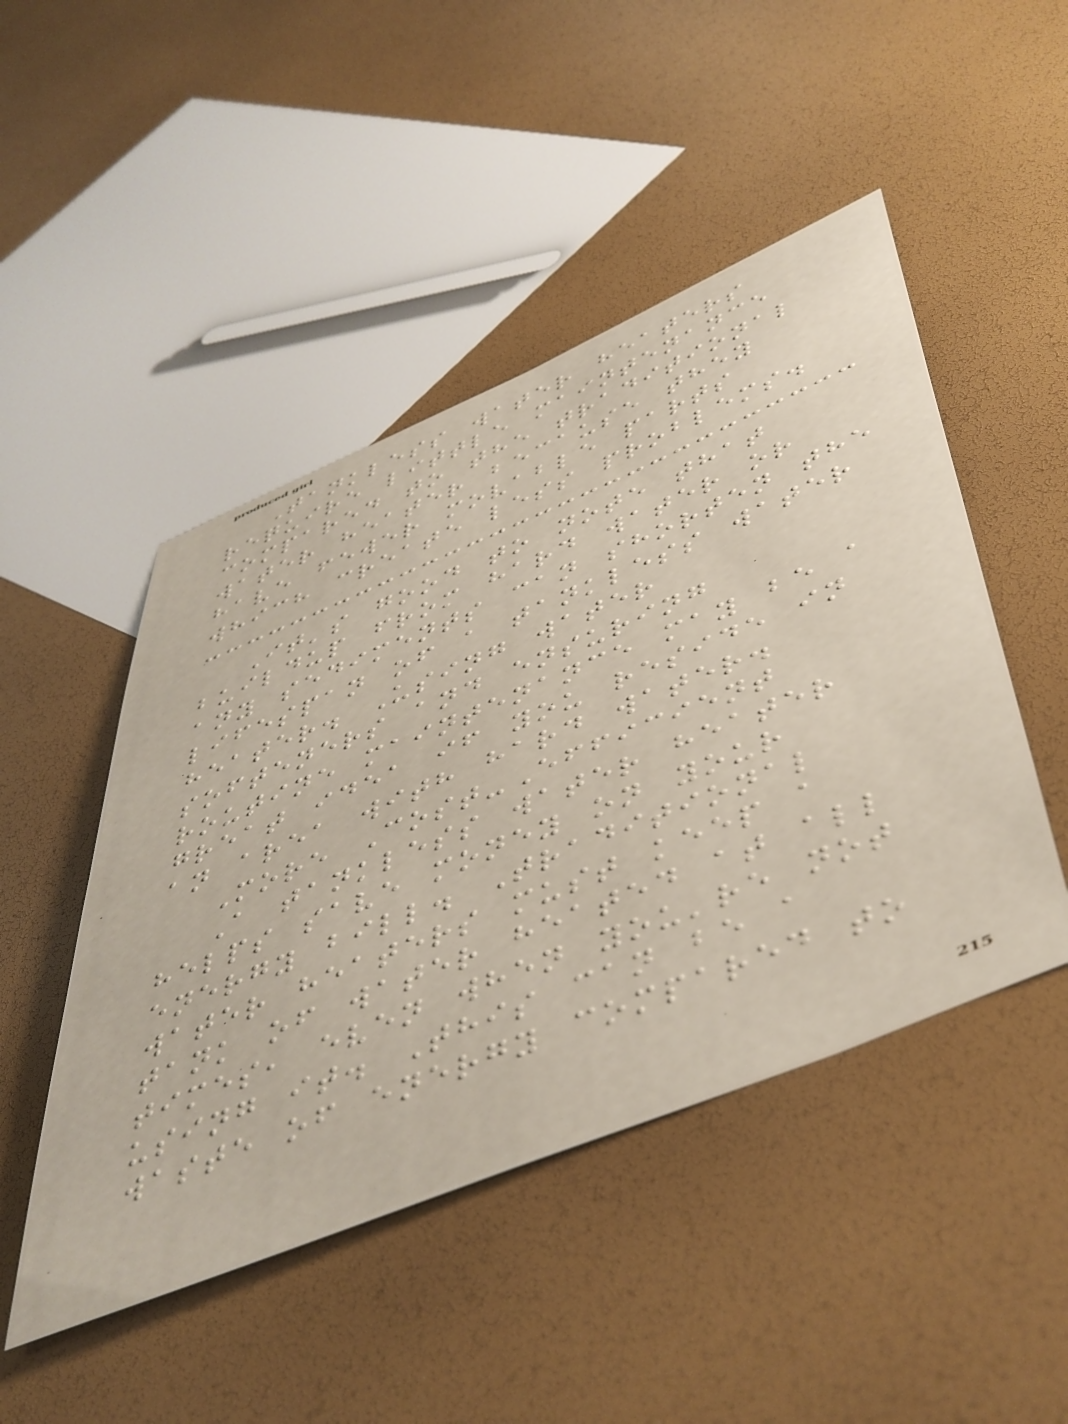Tankless water heaters
require little maintenance
compared to the traditional
water heater because they
have fewer movable parts
which create less problems.
It's good to note that
buildup from hard water or
any sediments can shorten the
lifespan of a tankless water
heater. Using water
softeners and ensuring
routine maintenance may be a
great idea if you reside in
an area with hard water.
More Cost-Efficient
A tankless water heater
helps save money on your
energy bill. Traditional
water heaters must keep a
tank of water heated at all
times, even when you're not
using it. This can be a
waste of energy compared to
